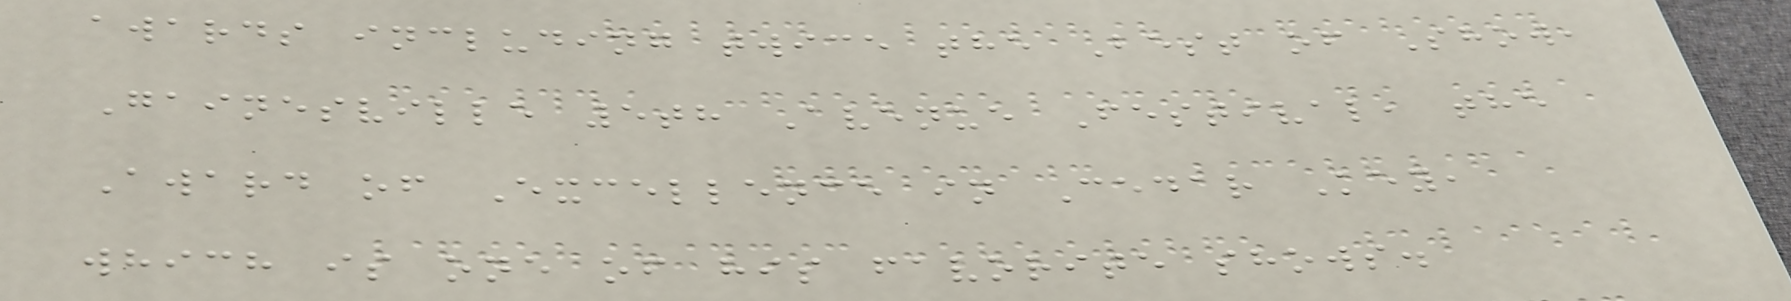awards including twice the Best of Show,
Gainesville 5th Avenue Festival, the
Award of Excellence in Cedar Key,
which is one of his favorite shows.
